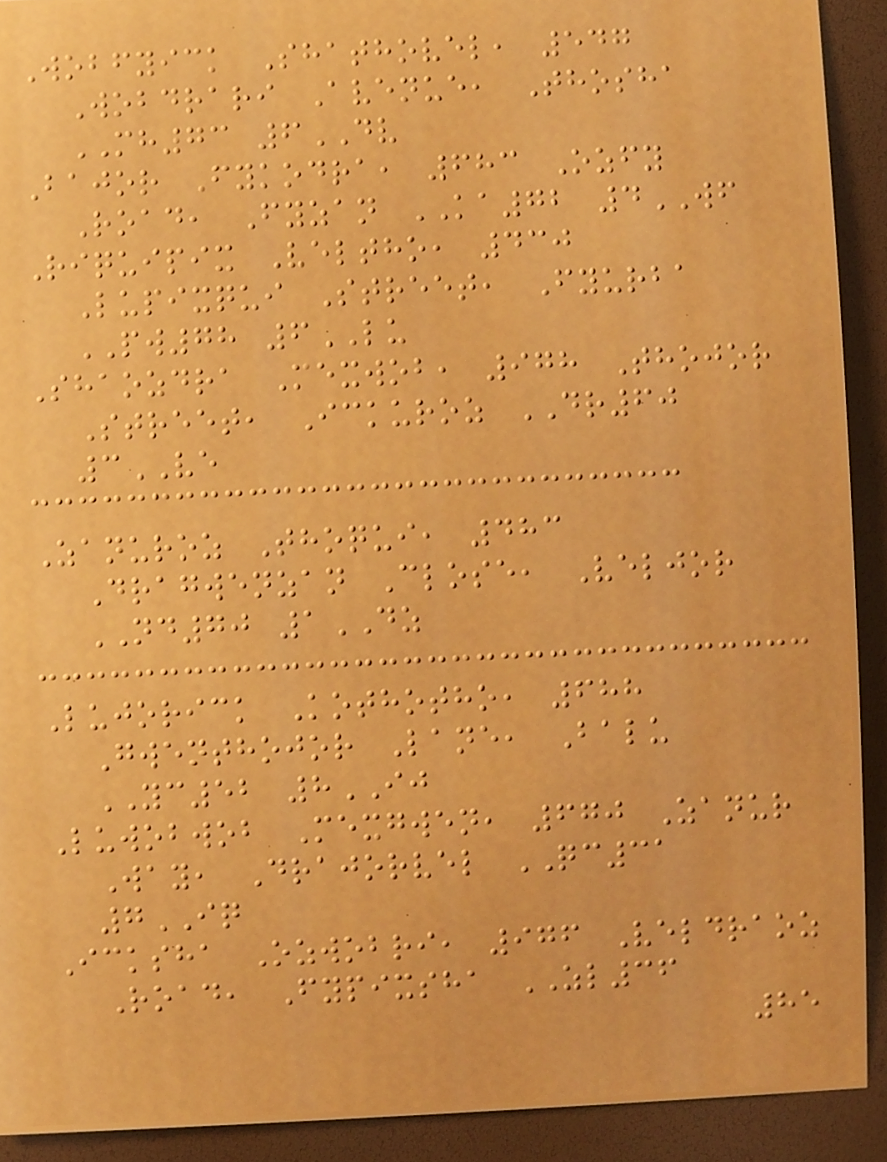Wobfyick Shathovel, 547
Wobdrari Avenue, Thosha
MH73 6DV
Bajor Fykodra, 683 Ozfy
Road, Fyzan KA72 4WF
Riquipix Veltho, 430
Lupixqui Street, Fyurba
PW78 6LU
Shaozdra Mexwob, 978 Thojor
Street, Ickuroz DR60
3VE
Zanuroz Thoqui, 483
Dragwenzan Close, Veljor
ND70 1DZ
Lujorick Kothotho, 688
Gwenthojor Lane, Balu
YC52 8IJ
Luwobwob Mexgwen, 670 Zanur
Way, Drajorvel QC31
7IQ
Icksha Ozwobri, 976 Veldraoz
Road, Fypixsha ZL36
85
